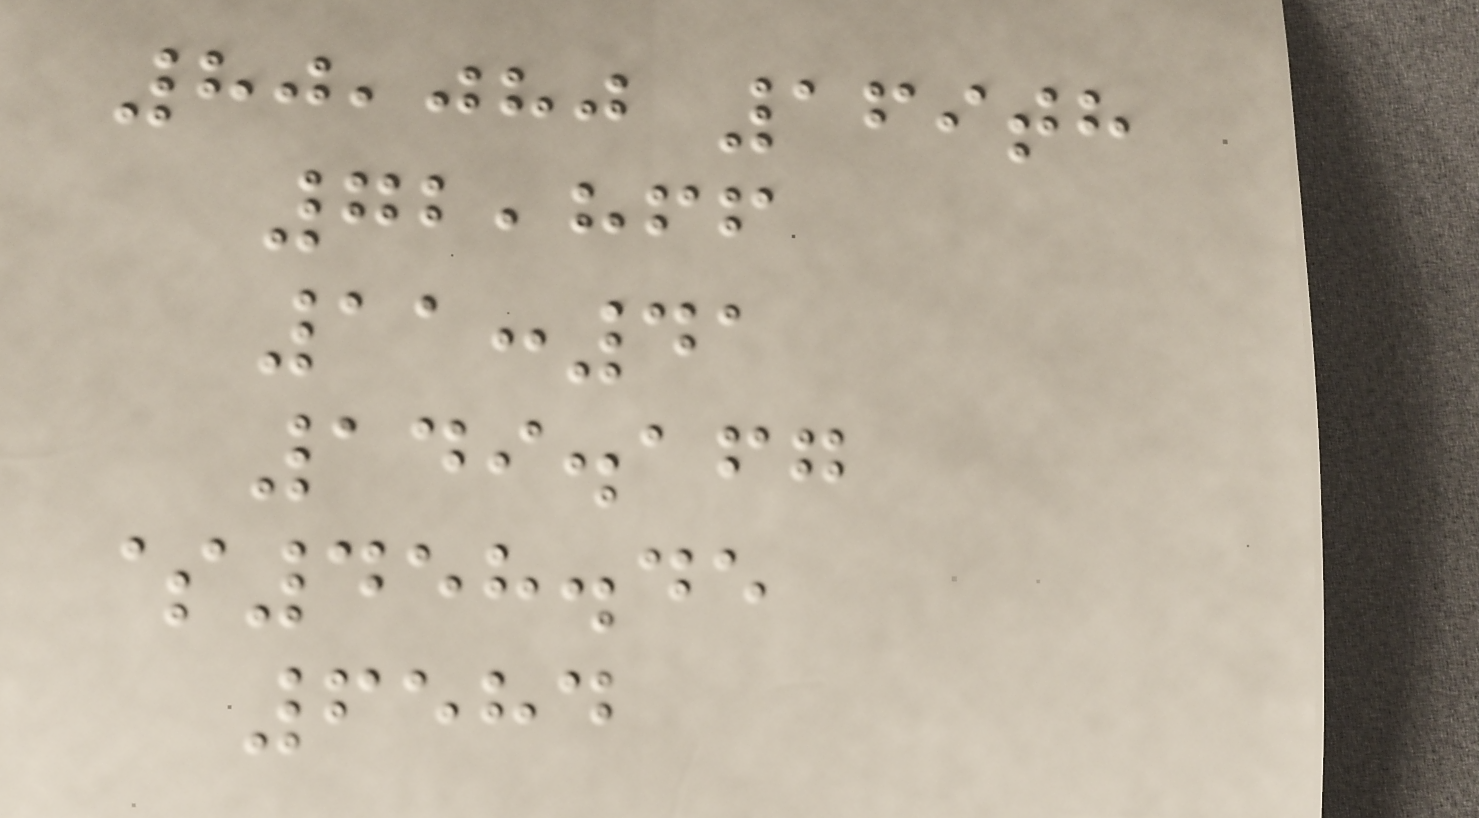80,080 169th
72,866
11:41
149.167
$458.45
6584
